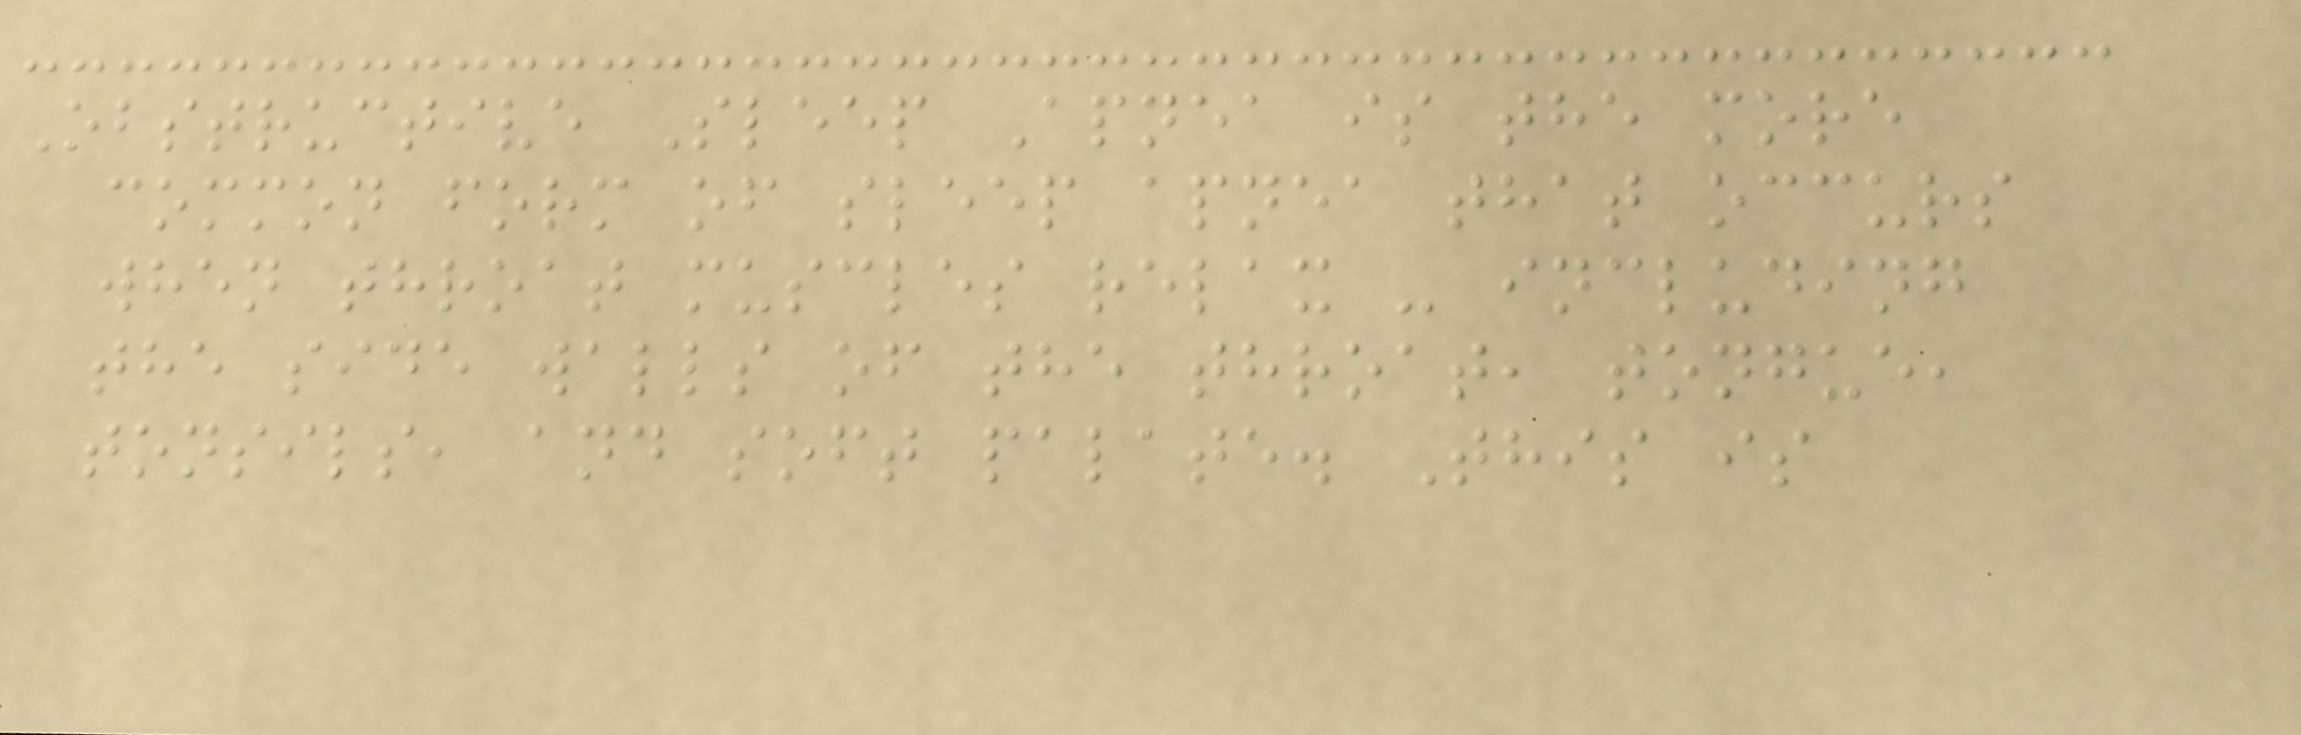Obstructive Sleep Apnea is the more
common form of sleep apnea that occurs
when throat muscles relax - including
the side walls of the throat, tongue,
tonsils, and soft palate. This is
